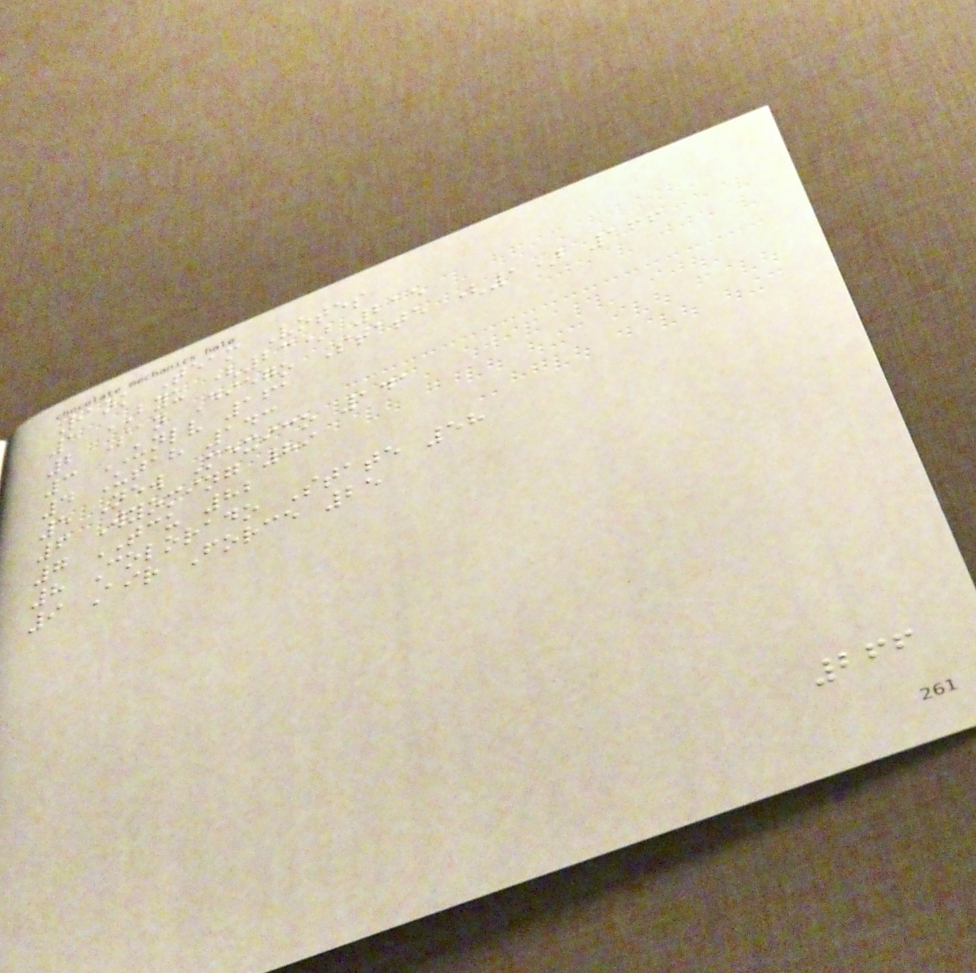Rank Team Votes
1 BYU (23) 215
2 San Diego State (1) 166
3 UNLV 161
4 Utah 143
5 New Mexico 141
6 Wyoming 89
7 TCU 82
8 Colorado State 58
9 Air Force 25
266
